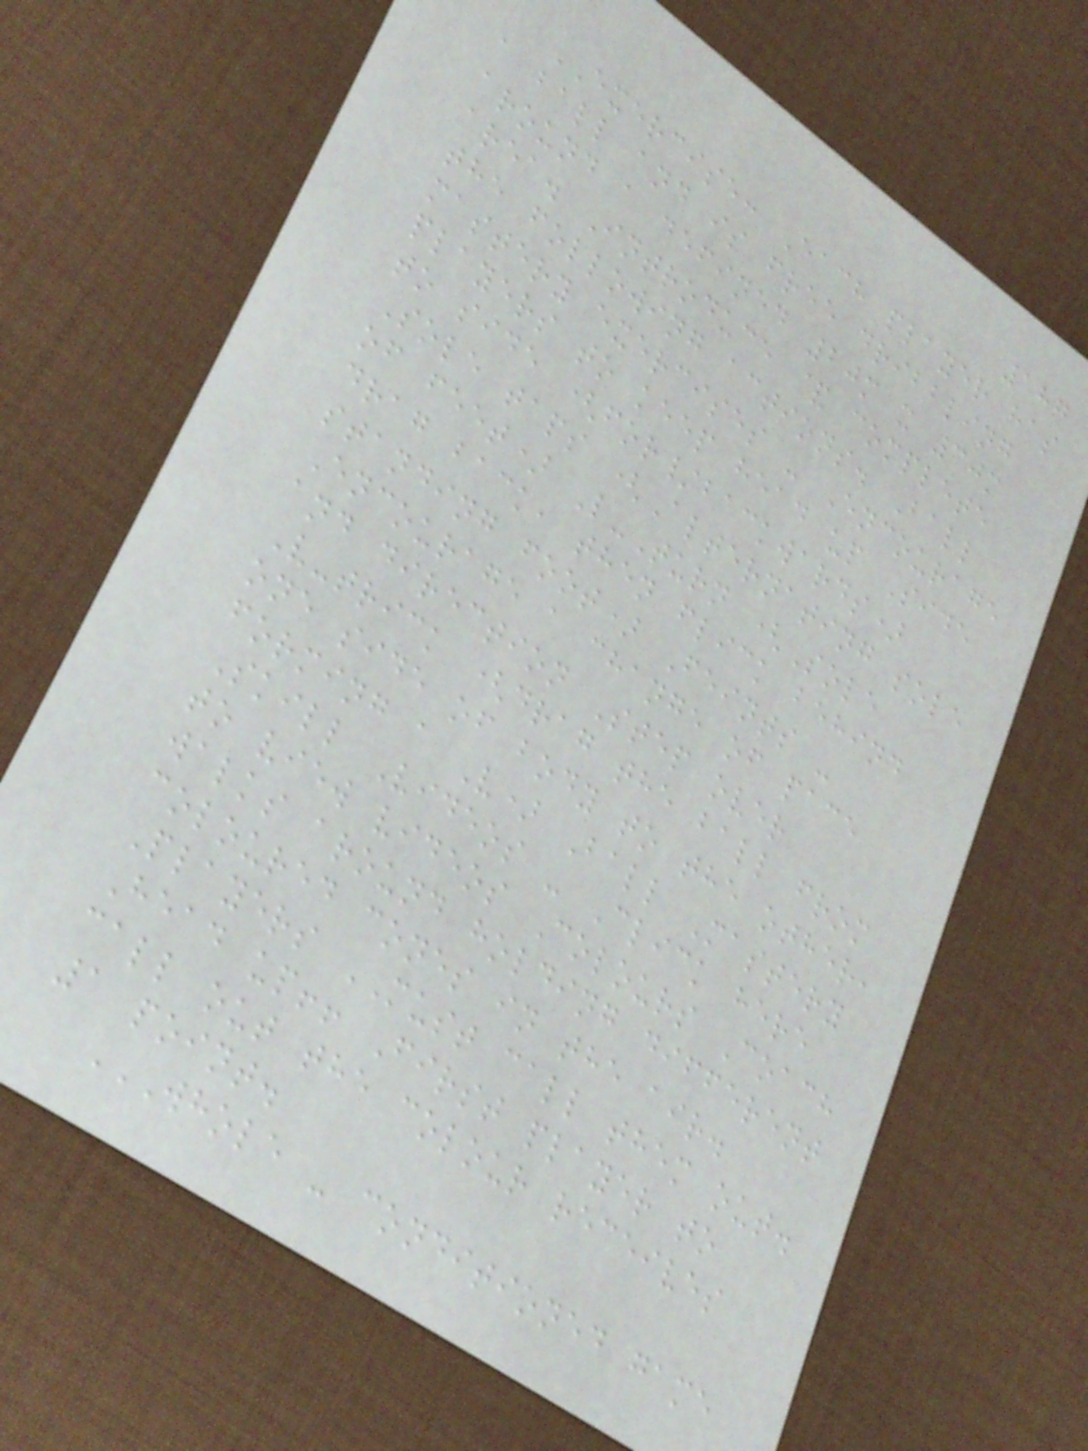187
EXERCISE: Each player has
a ball and is free dribbling
around a defined 20m x 30m
area. Introduce & complete
the following actions. Ball
mastery exercises - Encourage
players to keep head up Side
to side (for/backwards)
Sole taps (Alternating sole
of feet) L-Turn (Sole
drag back, then flick behind
standing foot) Feints -
Encourage a change of pace
and direction Step over
V-trick (drag the ball from
one side of body to the other,
forming a V) Ball Mastery
Skill Videos - Click here
to view videos Colours Coach
walks around holding different
coloured cones in the air.
Players MUST call them out.
Head up!! First player to
call out the colour receives
1 point.
WHOLE - CONDITIONED GAME
